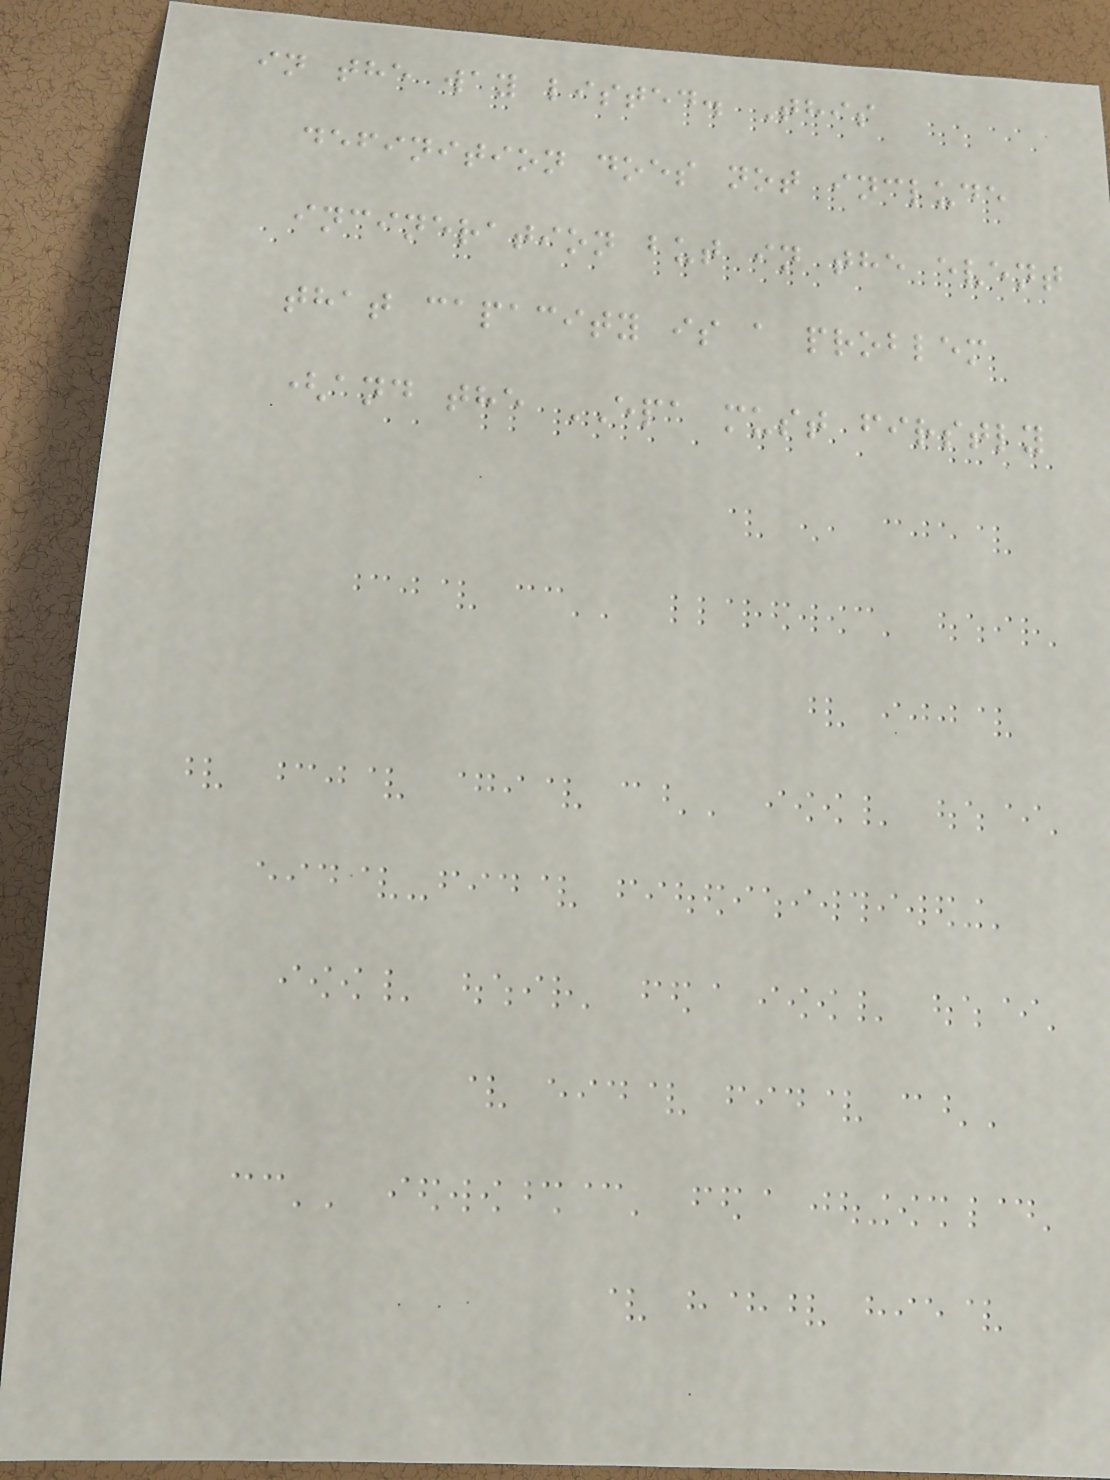in the way listed. This
definition does not include
incineration but in the event
that capacity is a problem
(and the EPA must firstly
